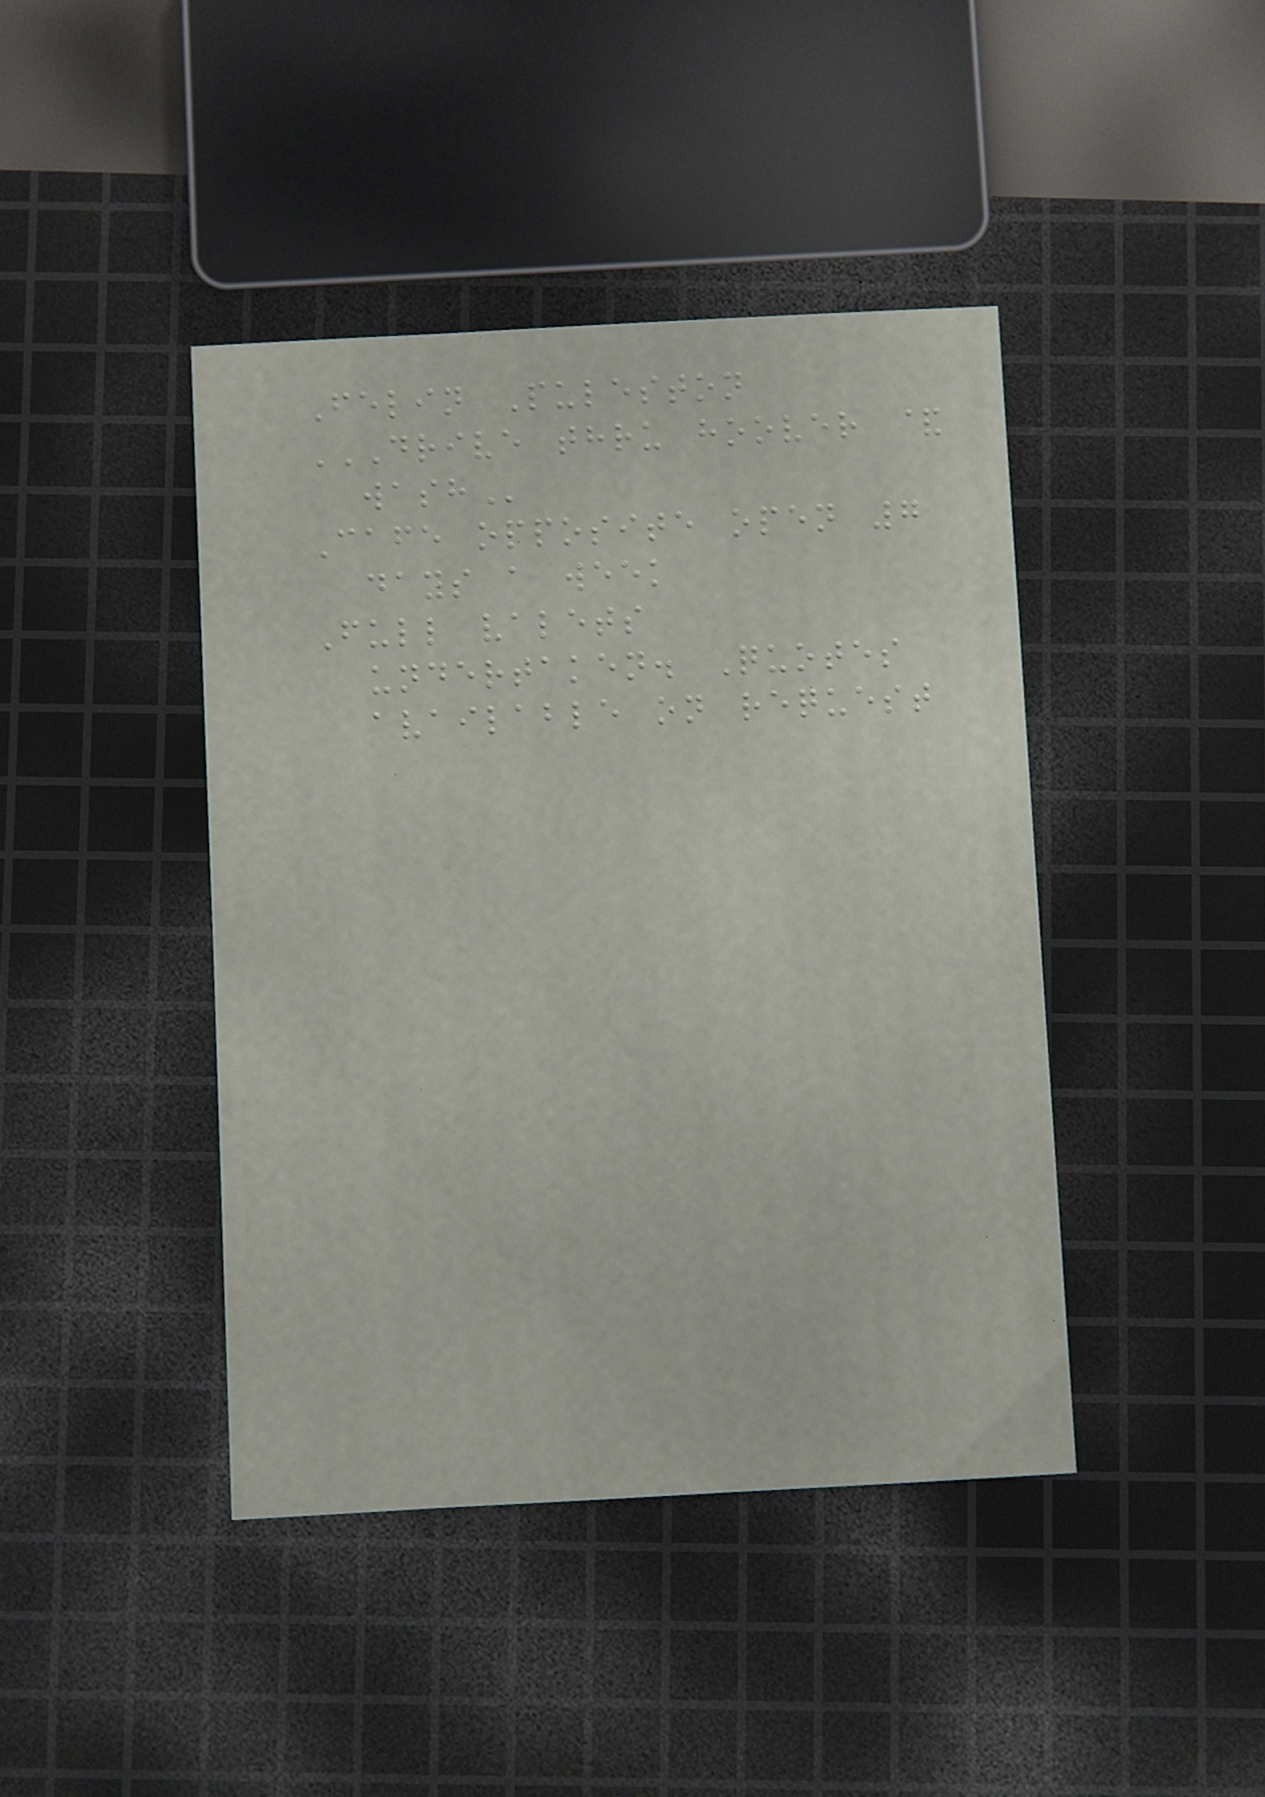Felin Puleston
DRIVE THRU HOOVER &
WASH
Cafe opposite open 7
days a week
Full valets
undertaken. Quotes
available on request
